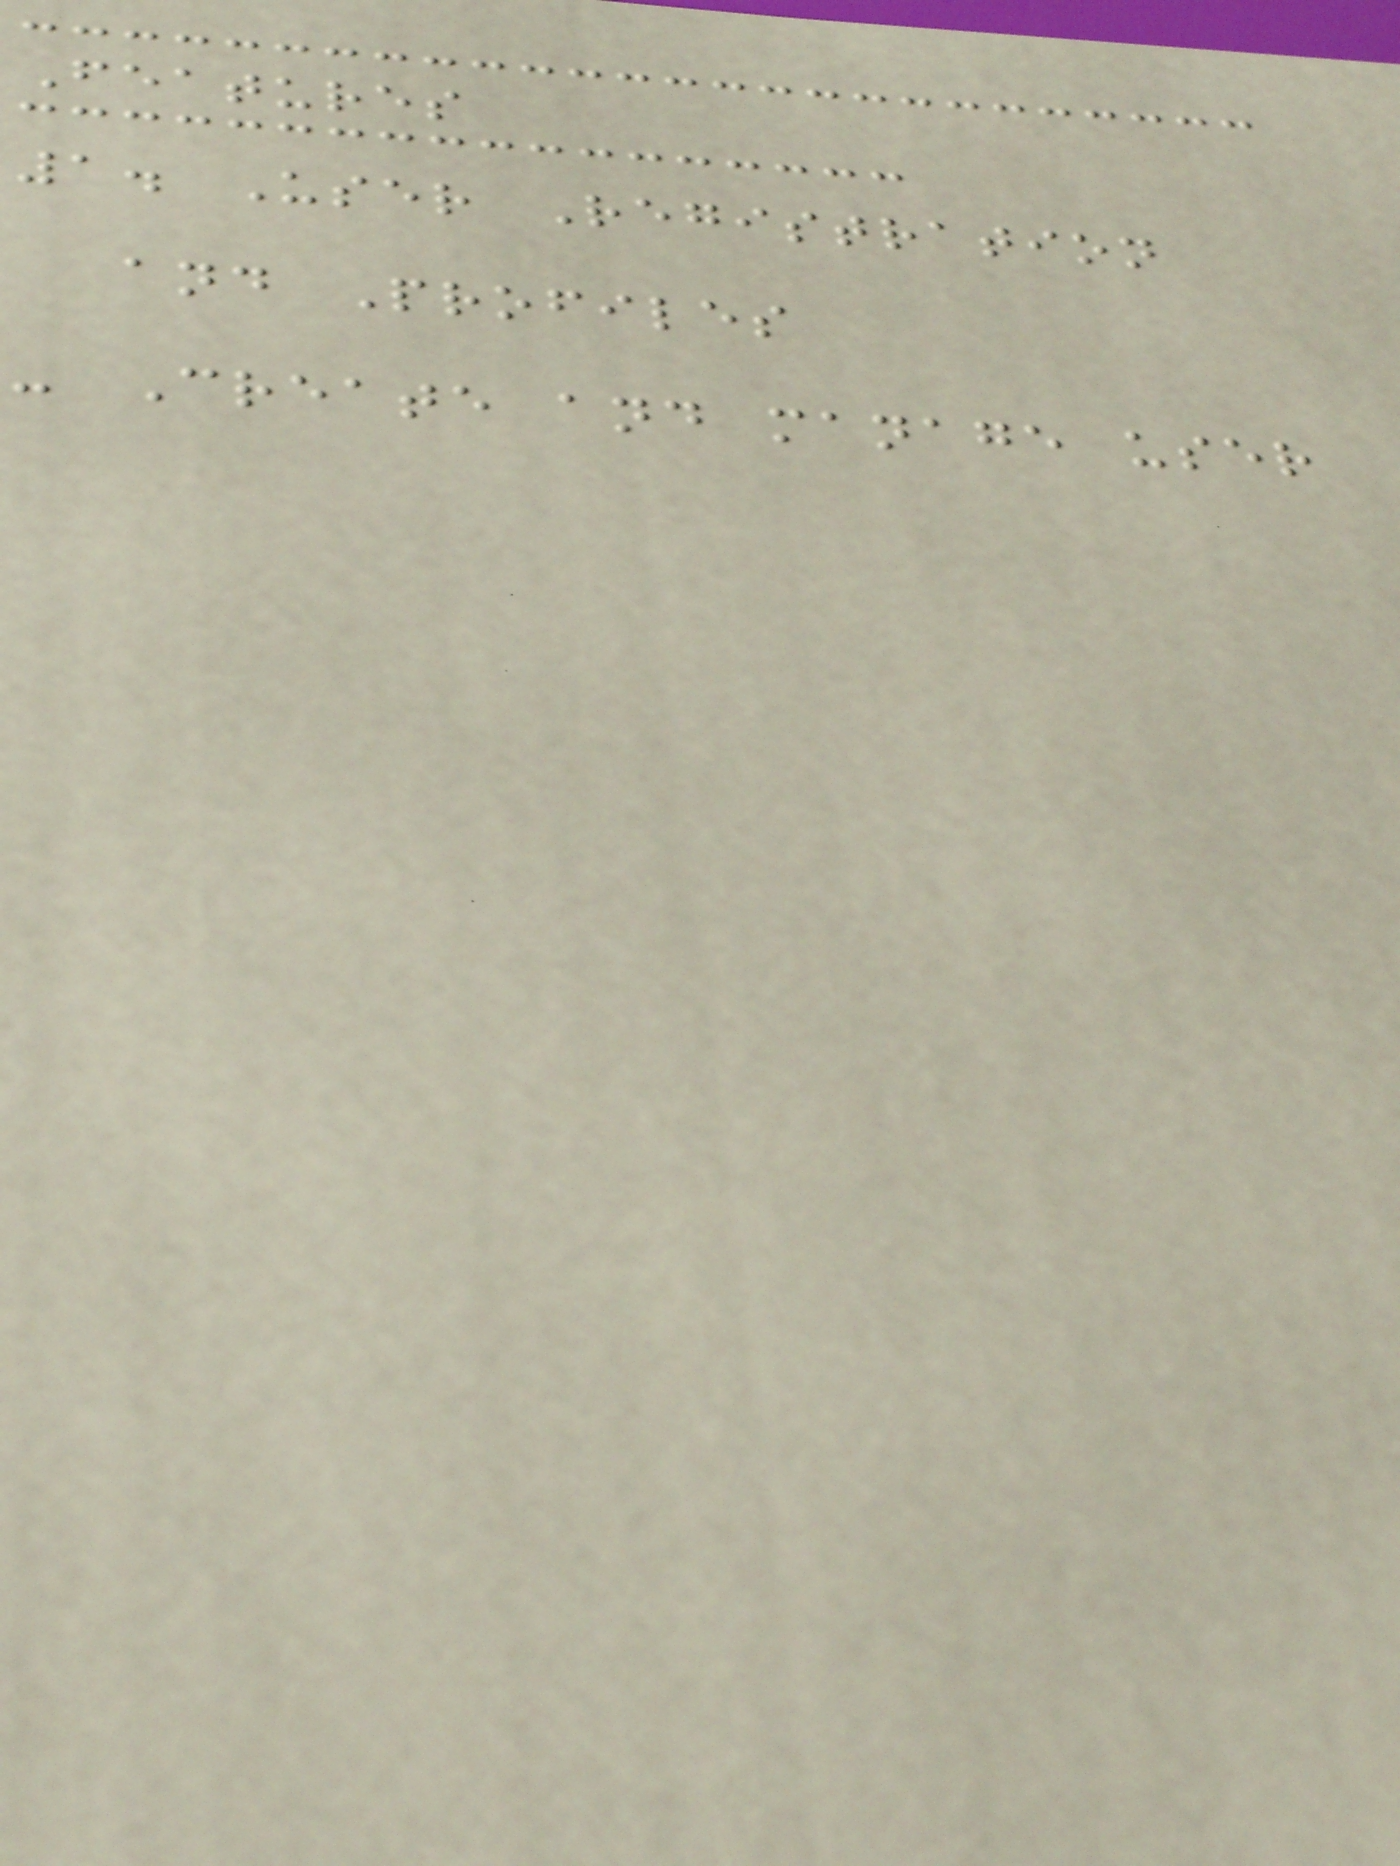Features
1. User Registration
and Profiles
- Create and manage user
